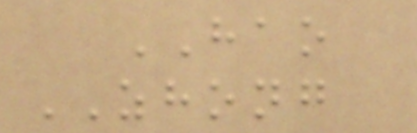HAO
ZHONG
